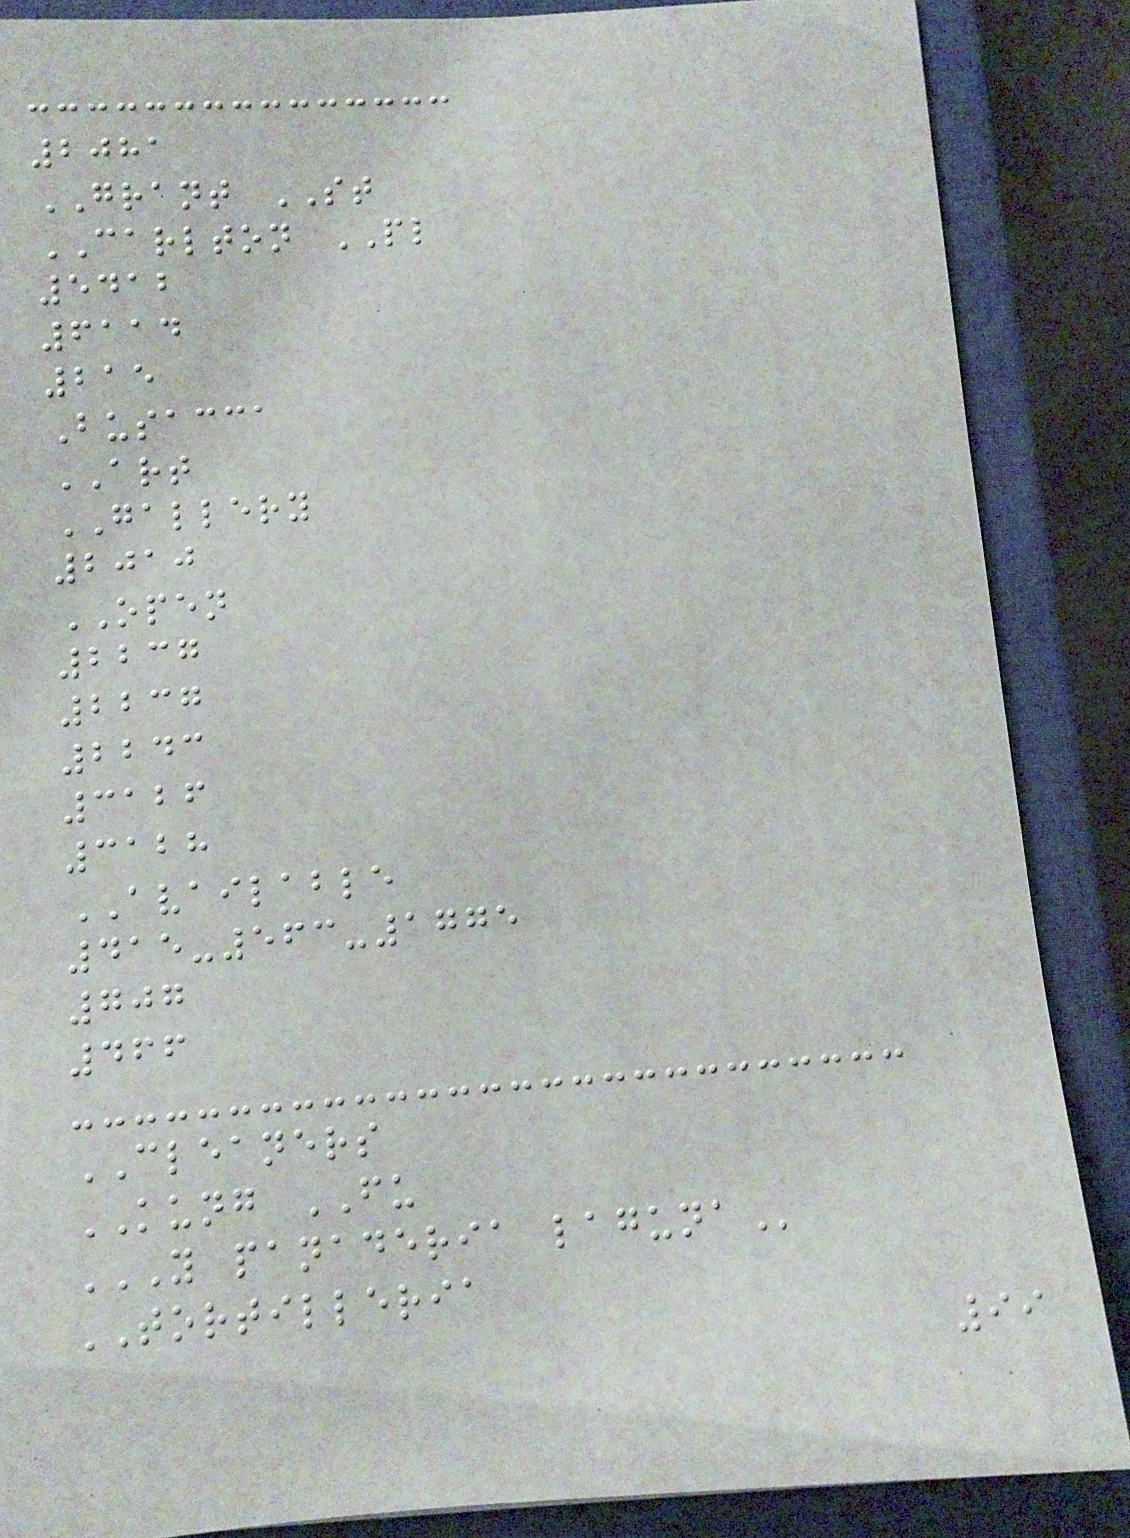2081
GRANT ST
CARLTON PL
5412
6114
215
Busacca
ART
GALLERY
2010
OPEN
2237
2237
2243
3126
3128
AVAILABLE
415-563-1775
707
466
CLEANERS
KUNG FU
Y PANADERIA LAGUNA
TORTILLERIA
99
